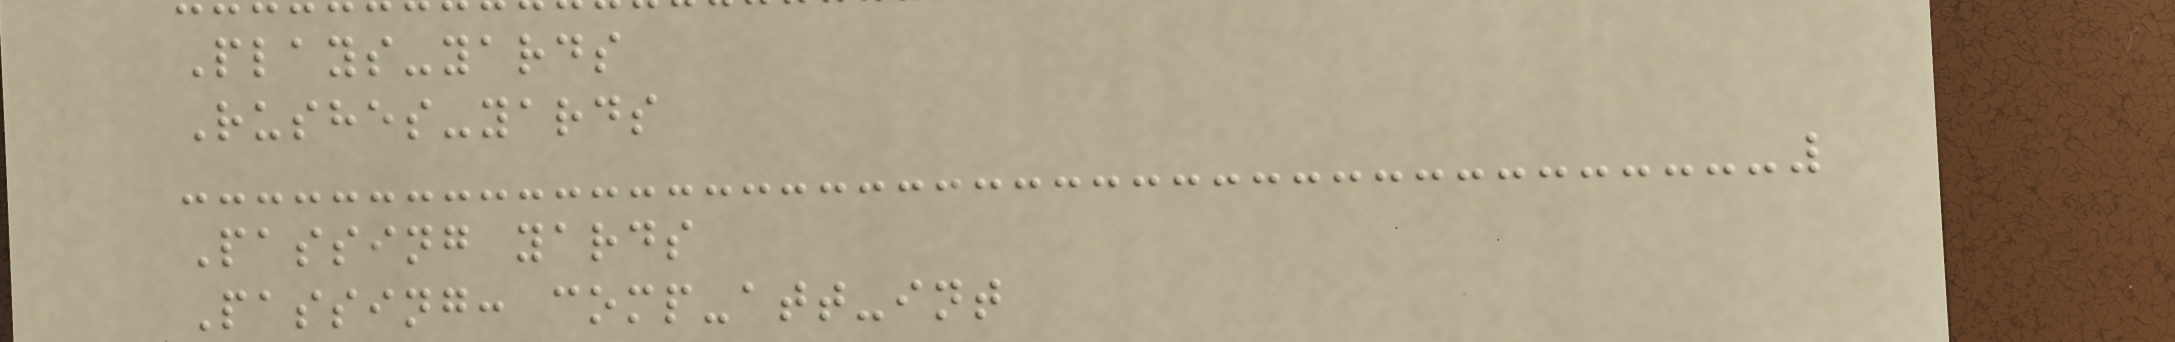Plays-yards
Rushes-yards
Passing yards
Passing: comp-att-int
